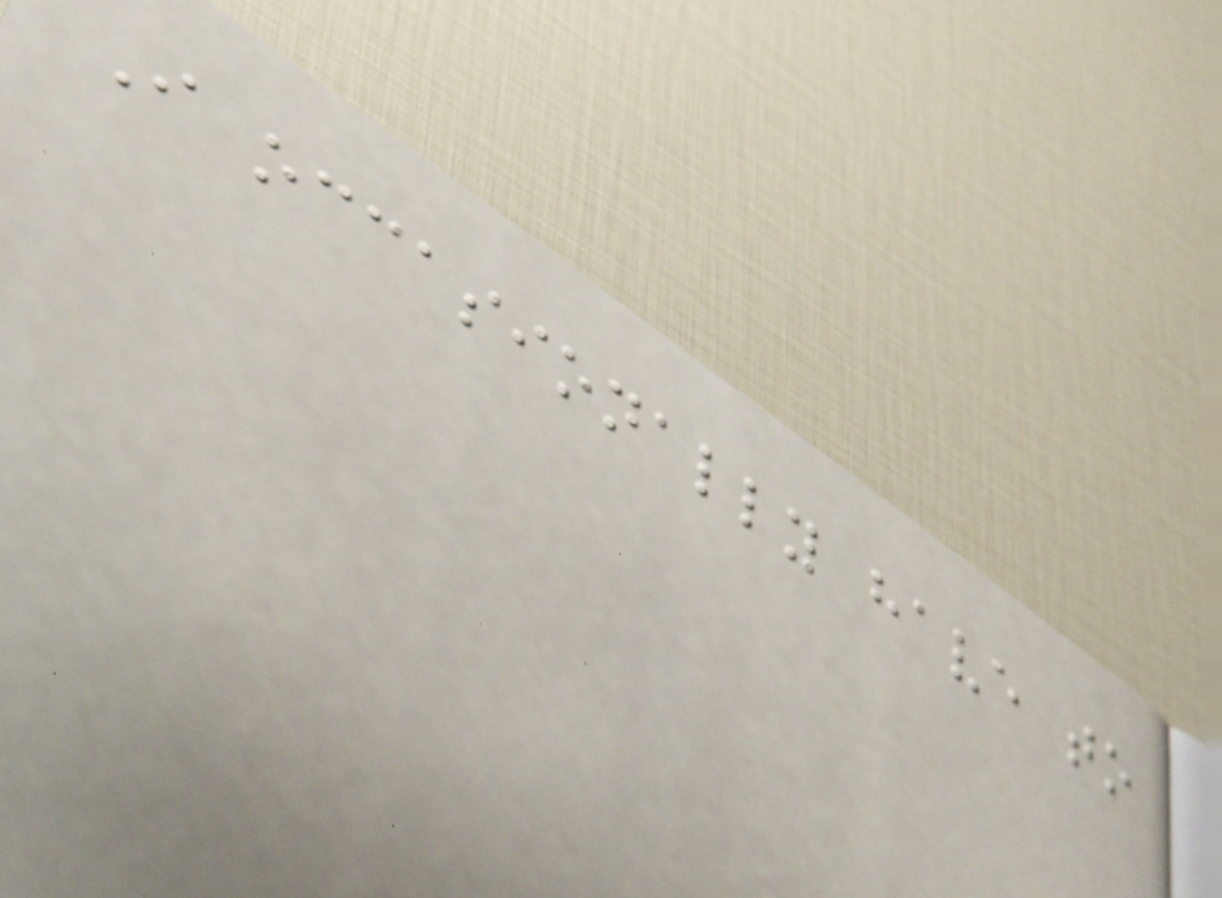I occasionally have to
